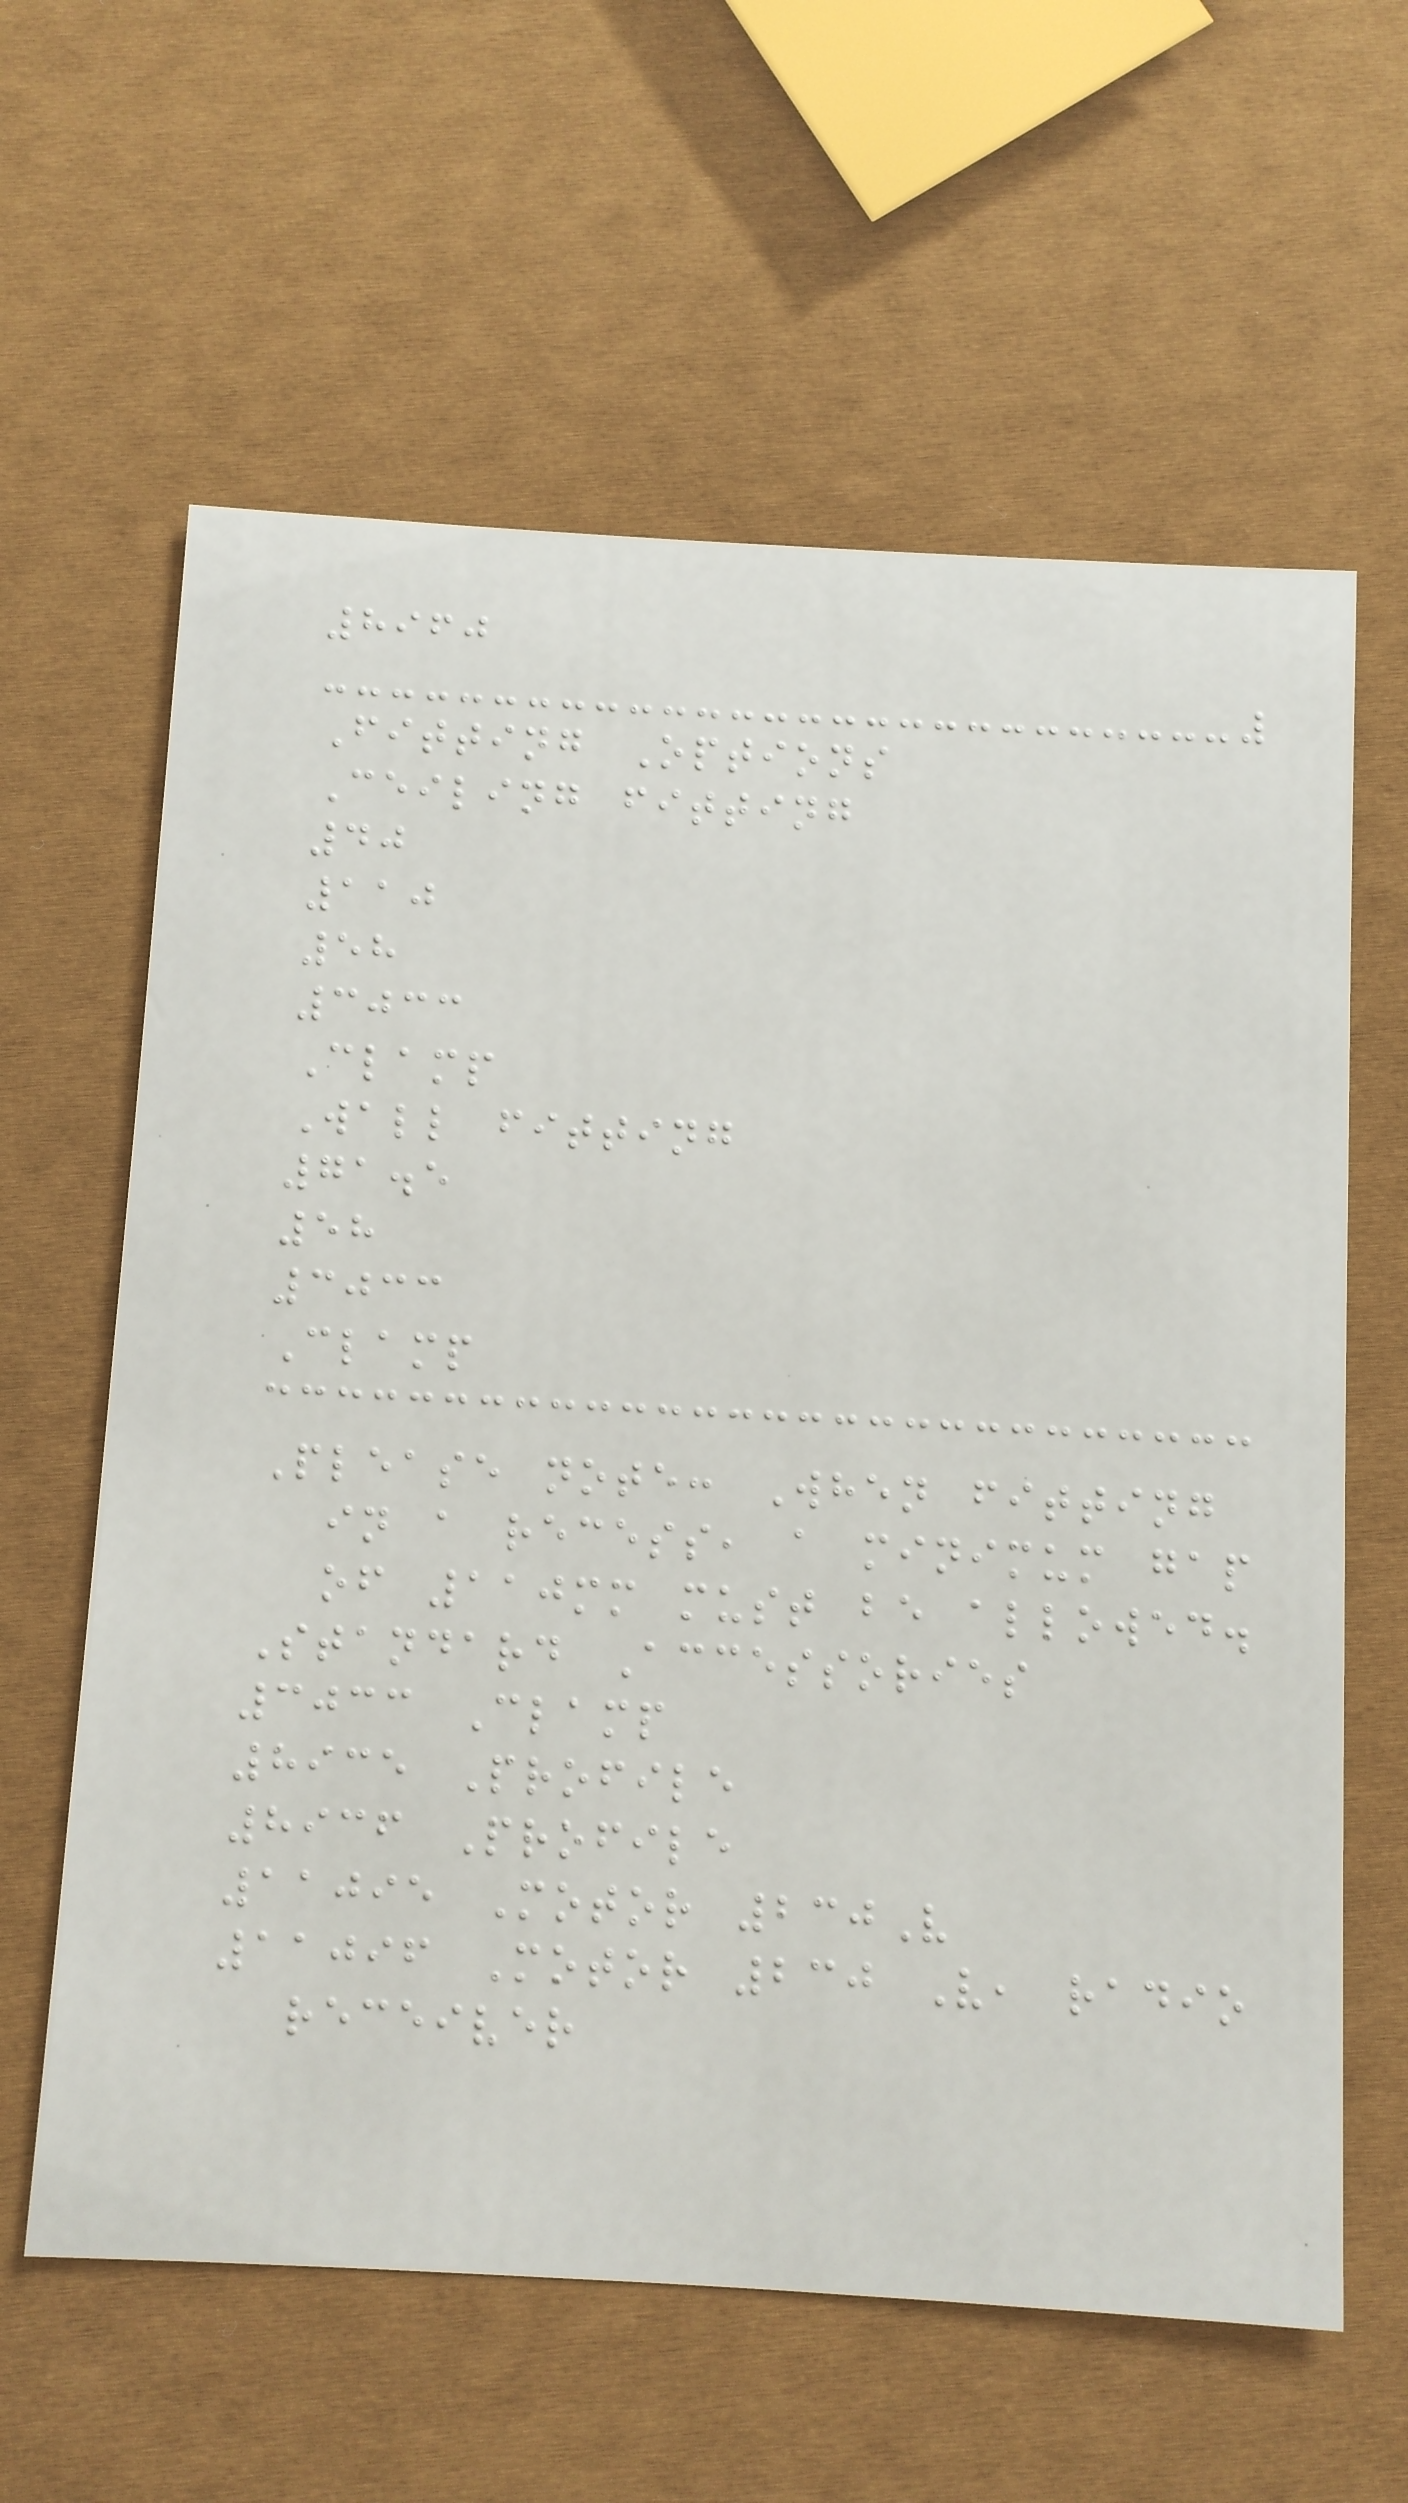8960
Fitting Options
Ceiling fitting
40
110
58
3033
Clamp
Wall fitting
71.5
58
3033
Clamp
Please note: When fitting
in a recess, a minimum gap
of 110mm must be allowed.
Standard Accessories
3033 Clamp
8935 Profile
8936 Profile
11095 Motor 230V
11096 Motor 230 V, radio
receiver
